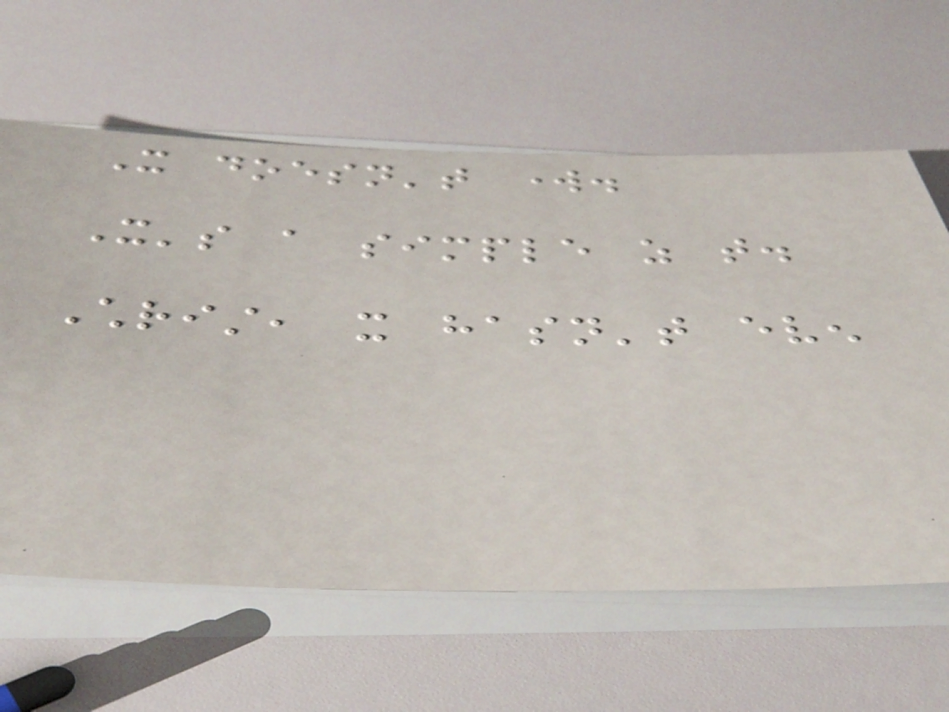It doesn't work.
It's a simple as that.
Christ, it hasn't even
